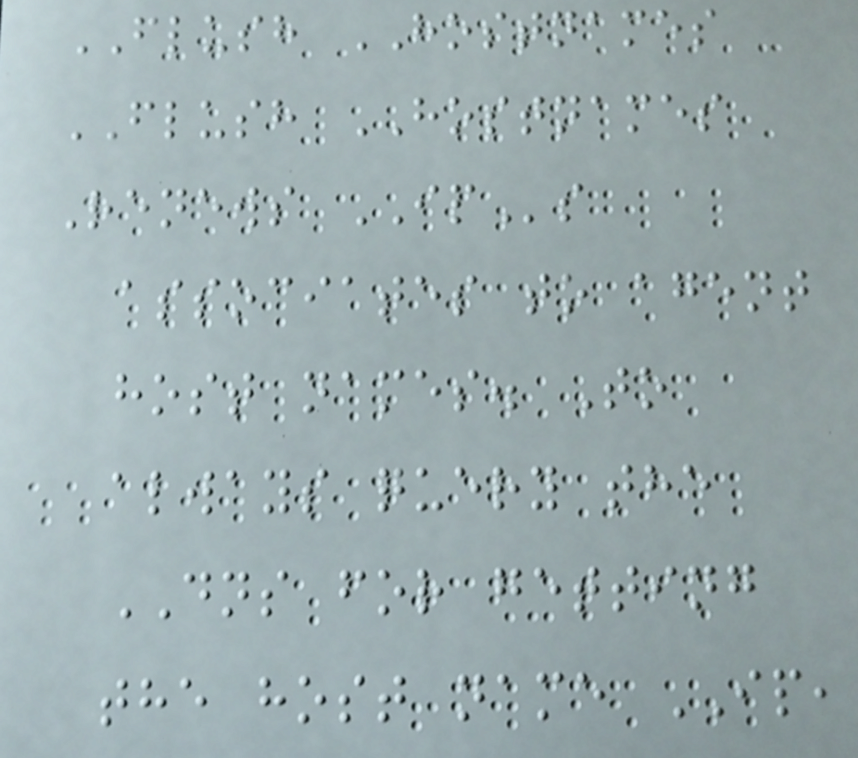FLUSH HOSTNAMES
FLUSH HOSTNAMES
Renews IPs
associates to agent
host names. To
always query the
DNS for getting
the host name IP,
